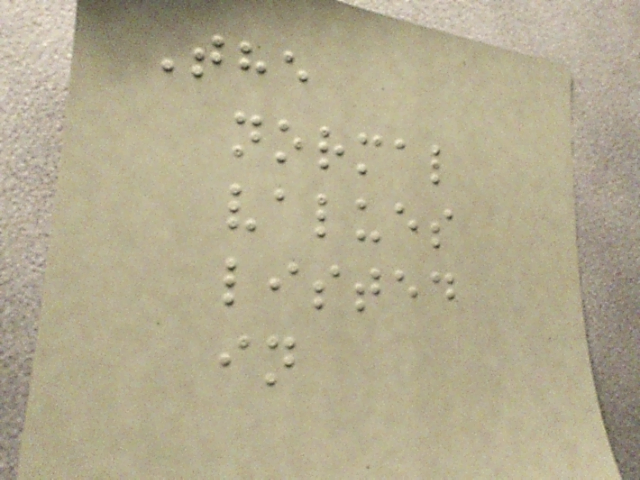The
normal
values
listed
in
